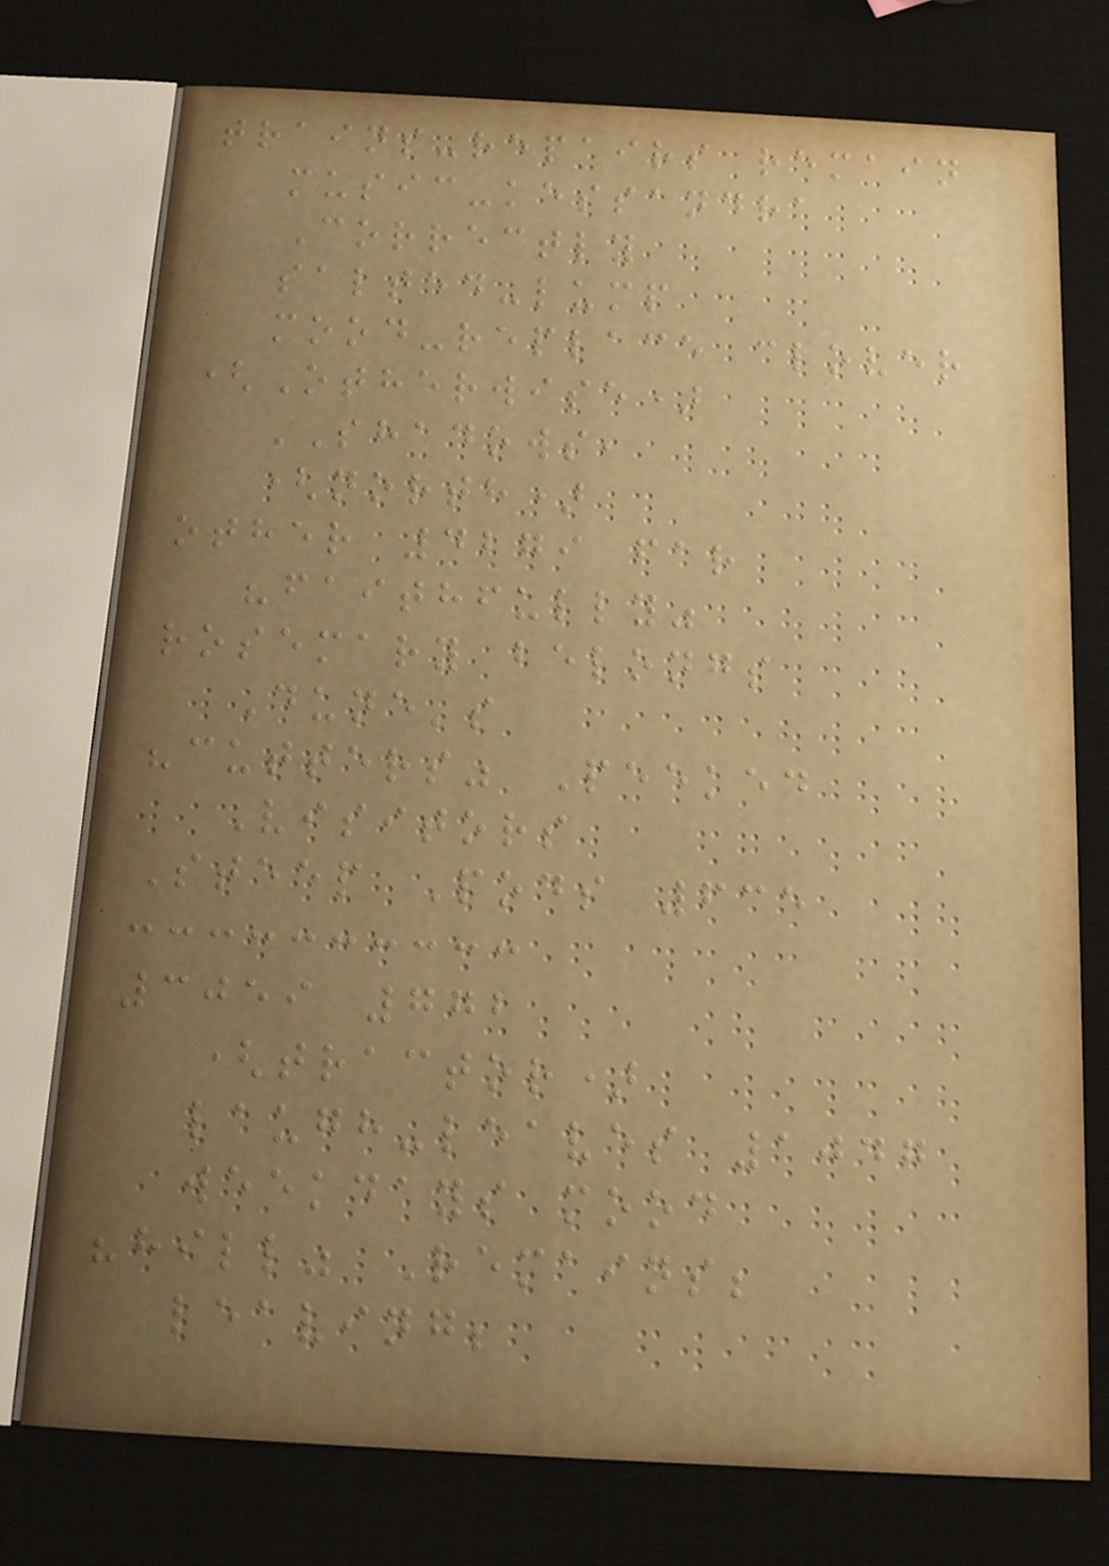trains-repairs remain
music-kessandra
Correctly
salted-lump
mood-replace clover
(Otherwise)
SHADOWS,
(north)
other 4279 far
"faithfully"
rosemary belongs
Dune's
"cutters" Peeked
Visitors
Steep Pods 635
3059 772
(tractor)
laugh-leaves 1047
weekdays mood
"hill" Remains;
leaving;
